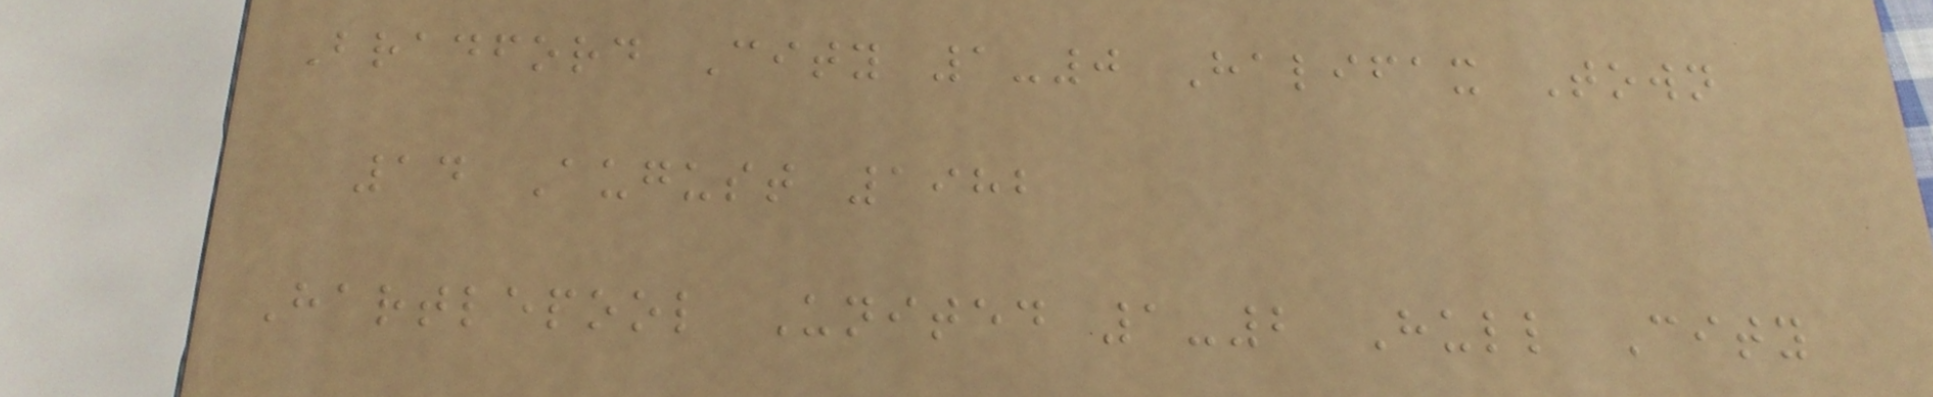Bradford City 1-0 Halifax Town
14 August 1982
Hartlepool United 1-2 Hull City
